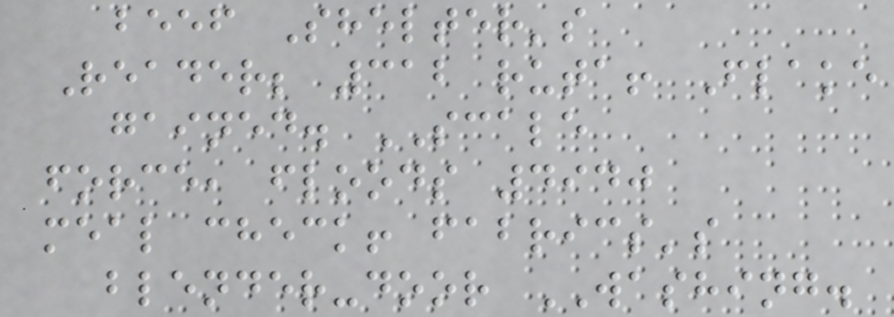beef Shelter's
Reader; 312 ruta! Flake
gained. SCALE
force, floods 4940
meal check! fabrics's
blender-door WASHING.
